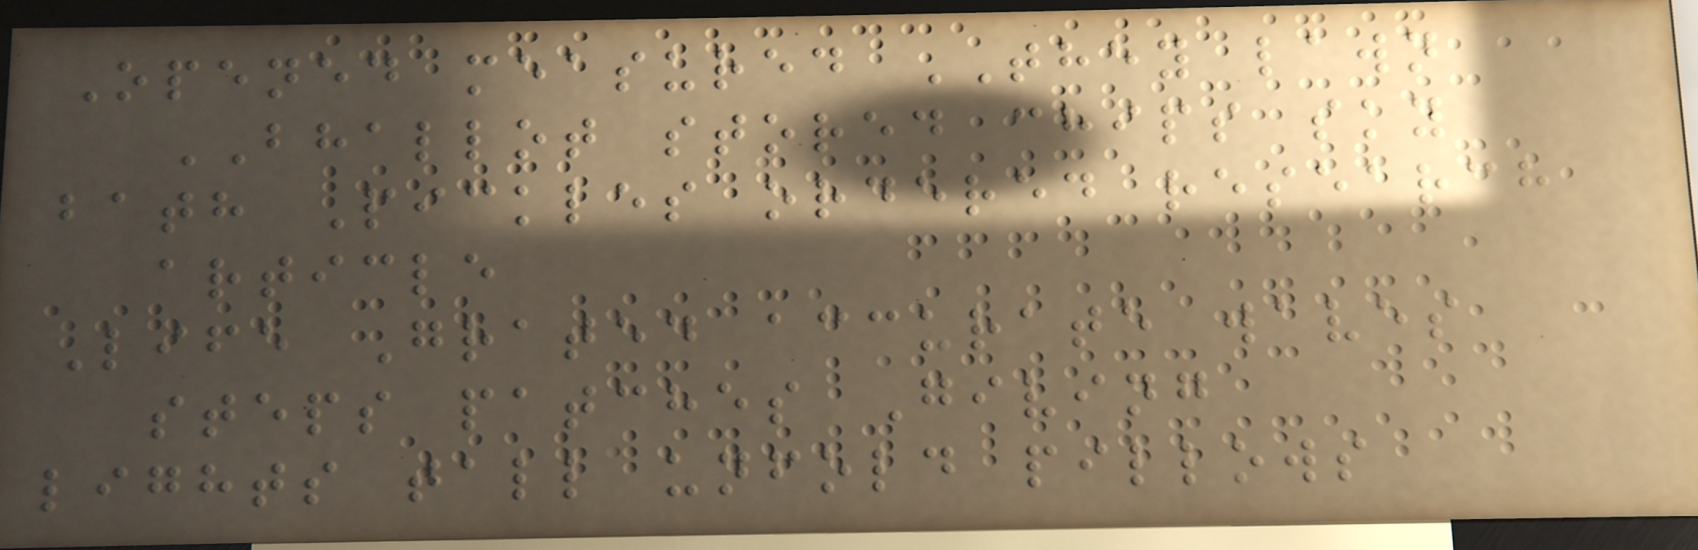Opened measured THEY lawn
BHALLOT stored chips sky
bath Pickles ordered research
article
Life Grated accurate waves
steps patches Giving
lights tall unfold pillows
